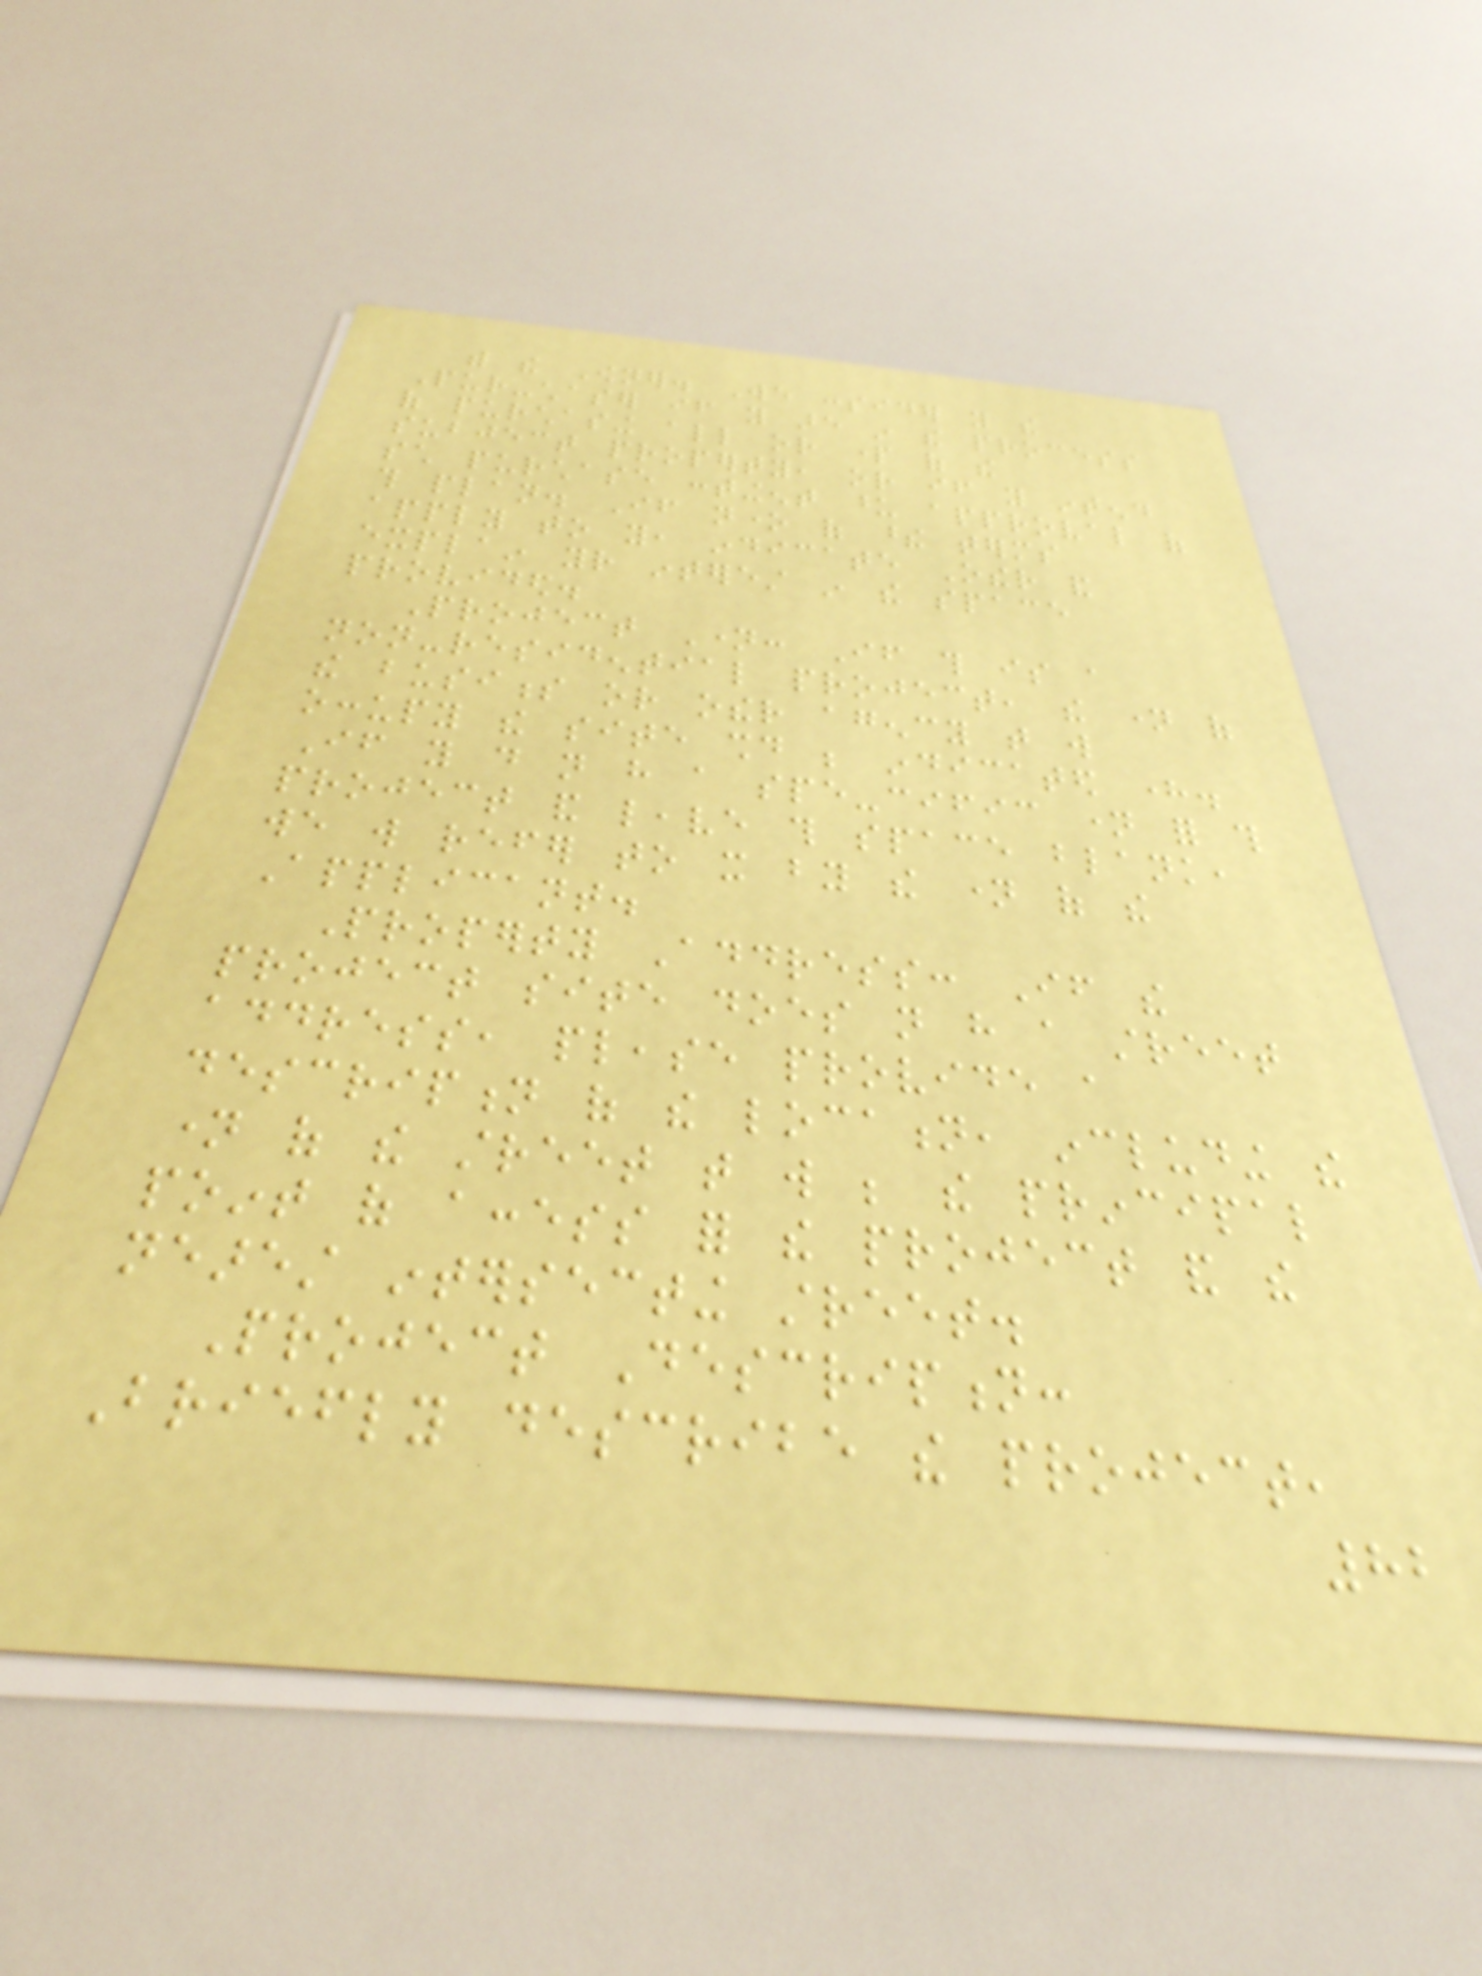with the Owner. We consider you the
Pur-chaser if you are in the process
of purchasing all or part of the
subject property, or if you intend
such purchase contingent upon approval of
this plan. If none of these terms
apply to you, indicate Other and
explain your interest in the space
provided.
Project Name: If this is a
non-residential project, the name of
the business or other agency that will
occupy the site should be indicated here.
If you do not have a spe-cific name for this
project and leave this space blank,
we will refer to it by the name of the
Applicant.
Property Address: If the
project site does not have a street
address, please provide a
description of the location, including the
name of the street that will be the principal
point of access for the project and the
nearest intersecting street.
Project Description:
Briefly describe the project,
82
